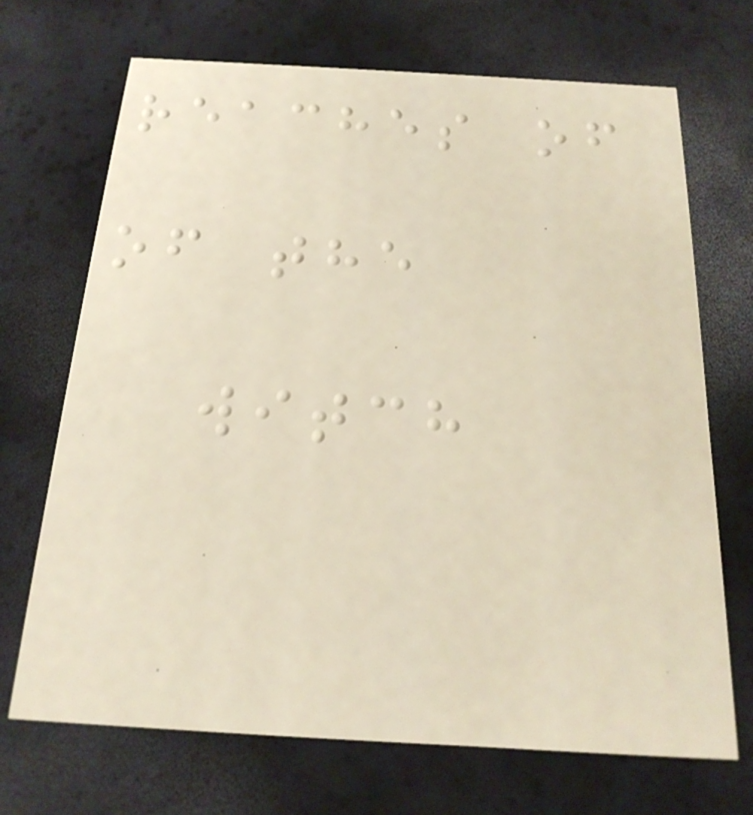reaches of
of the
witch
